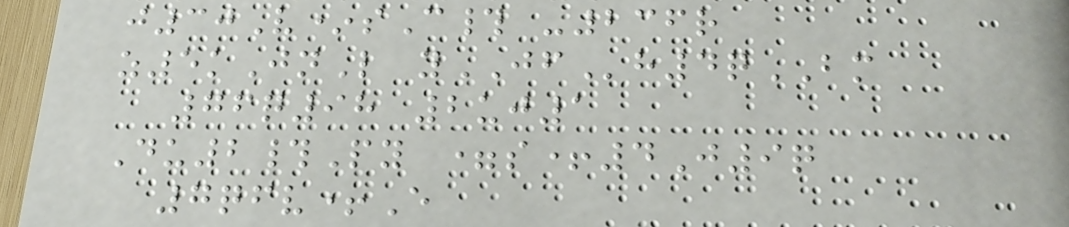j30V*sC# -236r
z5kJnL yJFh4qBM
76q98 2uj1
Du2#Py =s+4J9q
7qfv+E
